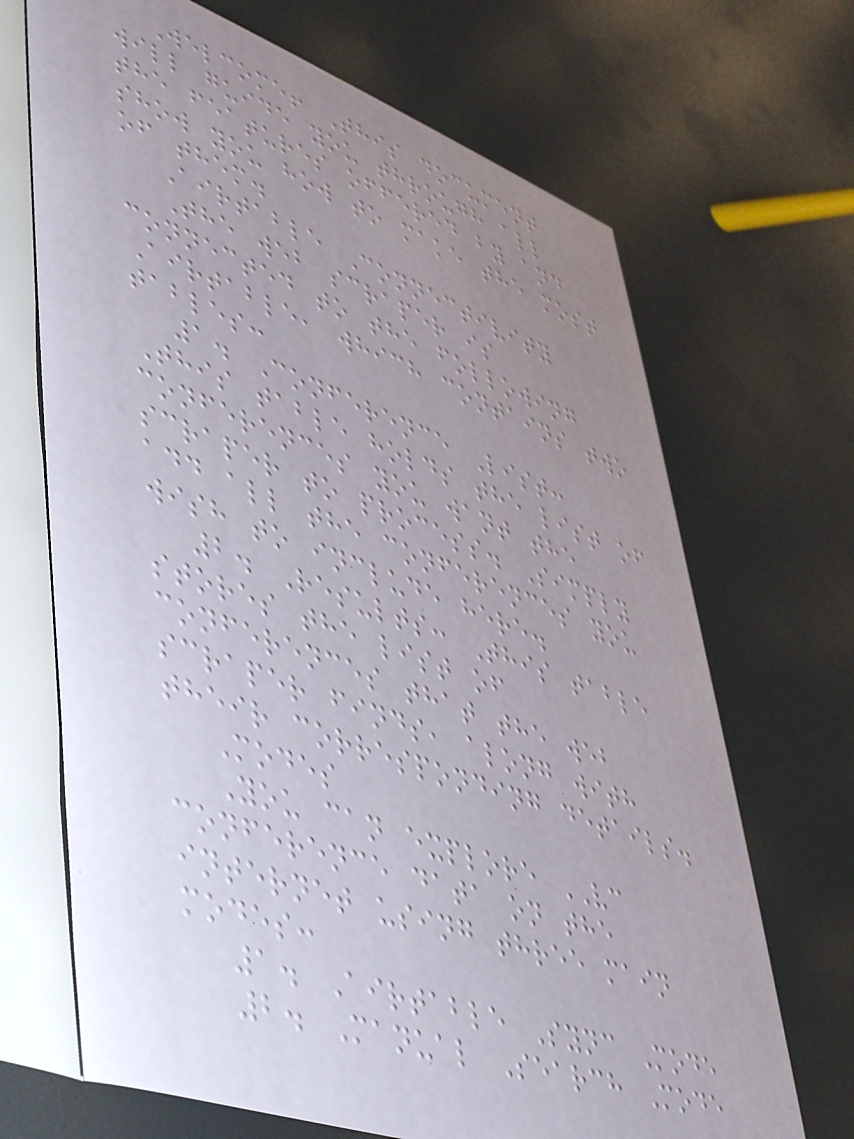Welcome! This document
will guide you through all
the features offered by and
show you how to make the most
of them.
Airtable Connectivity
The web scraper is
connected to the following
Airtable, which contains two
tables:
1. Conference List:
This table holds the list of
conferences you want the
scraper to process. Simply
add all the conferences you
wish to include here.
2. Results: This table
stores the list of
conferences that the web
scraper finds, along with
their corresponding details.
Modes
You can explore VC
conference data on the
internet using three main
modes:
1. Airtable Sync Mode
2. Manual Search Mode
